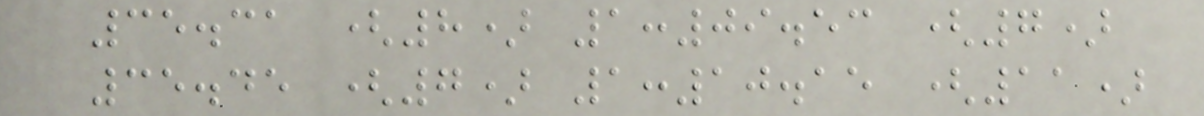35.31 (8) 1:09.53 (7)
35.45 (7) 1:10.15 (11)
